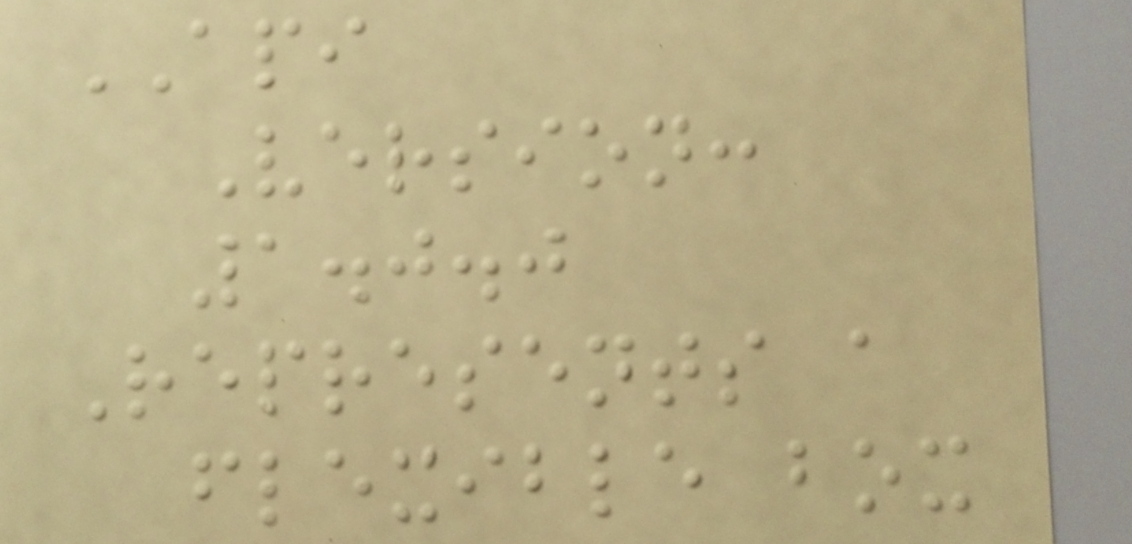API
Version:
1.0.0
Represents a
flexible box
